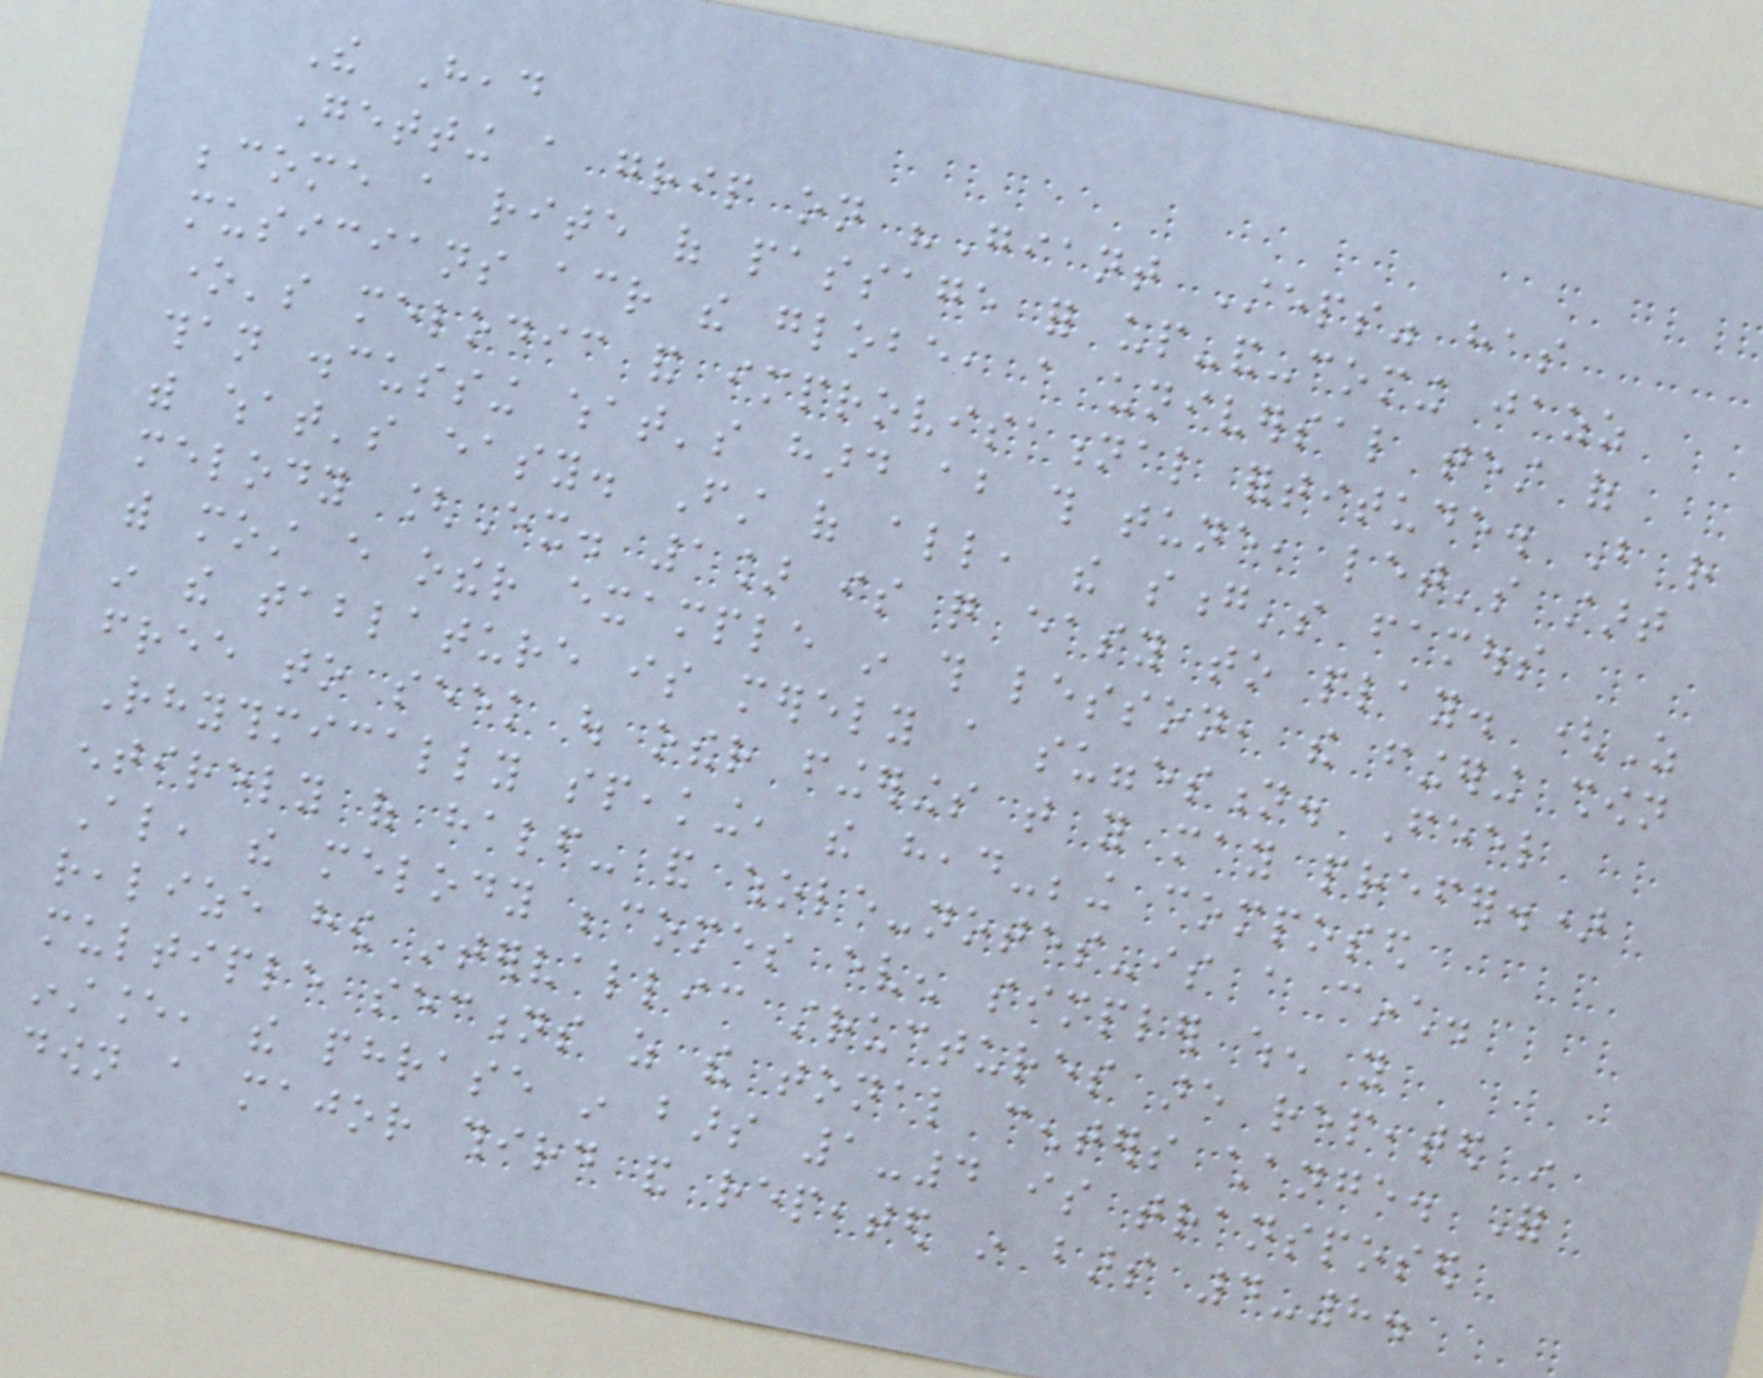The Head
Getting a grip on "Giant Steps" has
become a rite of passage for up-and-coming jazz
musicians across the globe, a universal test of
one's melodic and improvisational fortitude. But rather
than discussing what's hard about this tune, let's start
with what's easy. First of all, the song's famous
melody [Ex. 1] is quite easy to play. (As
with most every other example in this lesson, the fingering shown
in the tablature is merely a suggestion. Feel
free to seek out other fingerings that you may prefer.)
Rhythmically speaking, the head-being composed
entirely of half- and whole-notes-is a cinch.
Also, the melody becomes even simpler when you
realize how intervallic structures are repeated in
multiple sections as the tonal centers change. For
instance, the phrase in bars 1-4 is transposed
down a major third and repeated in bars 4-8.
